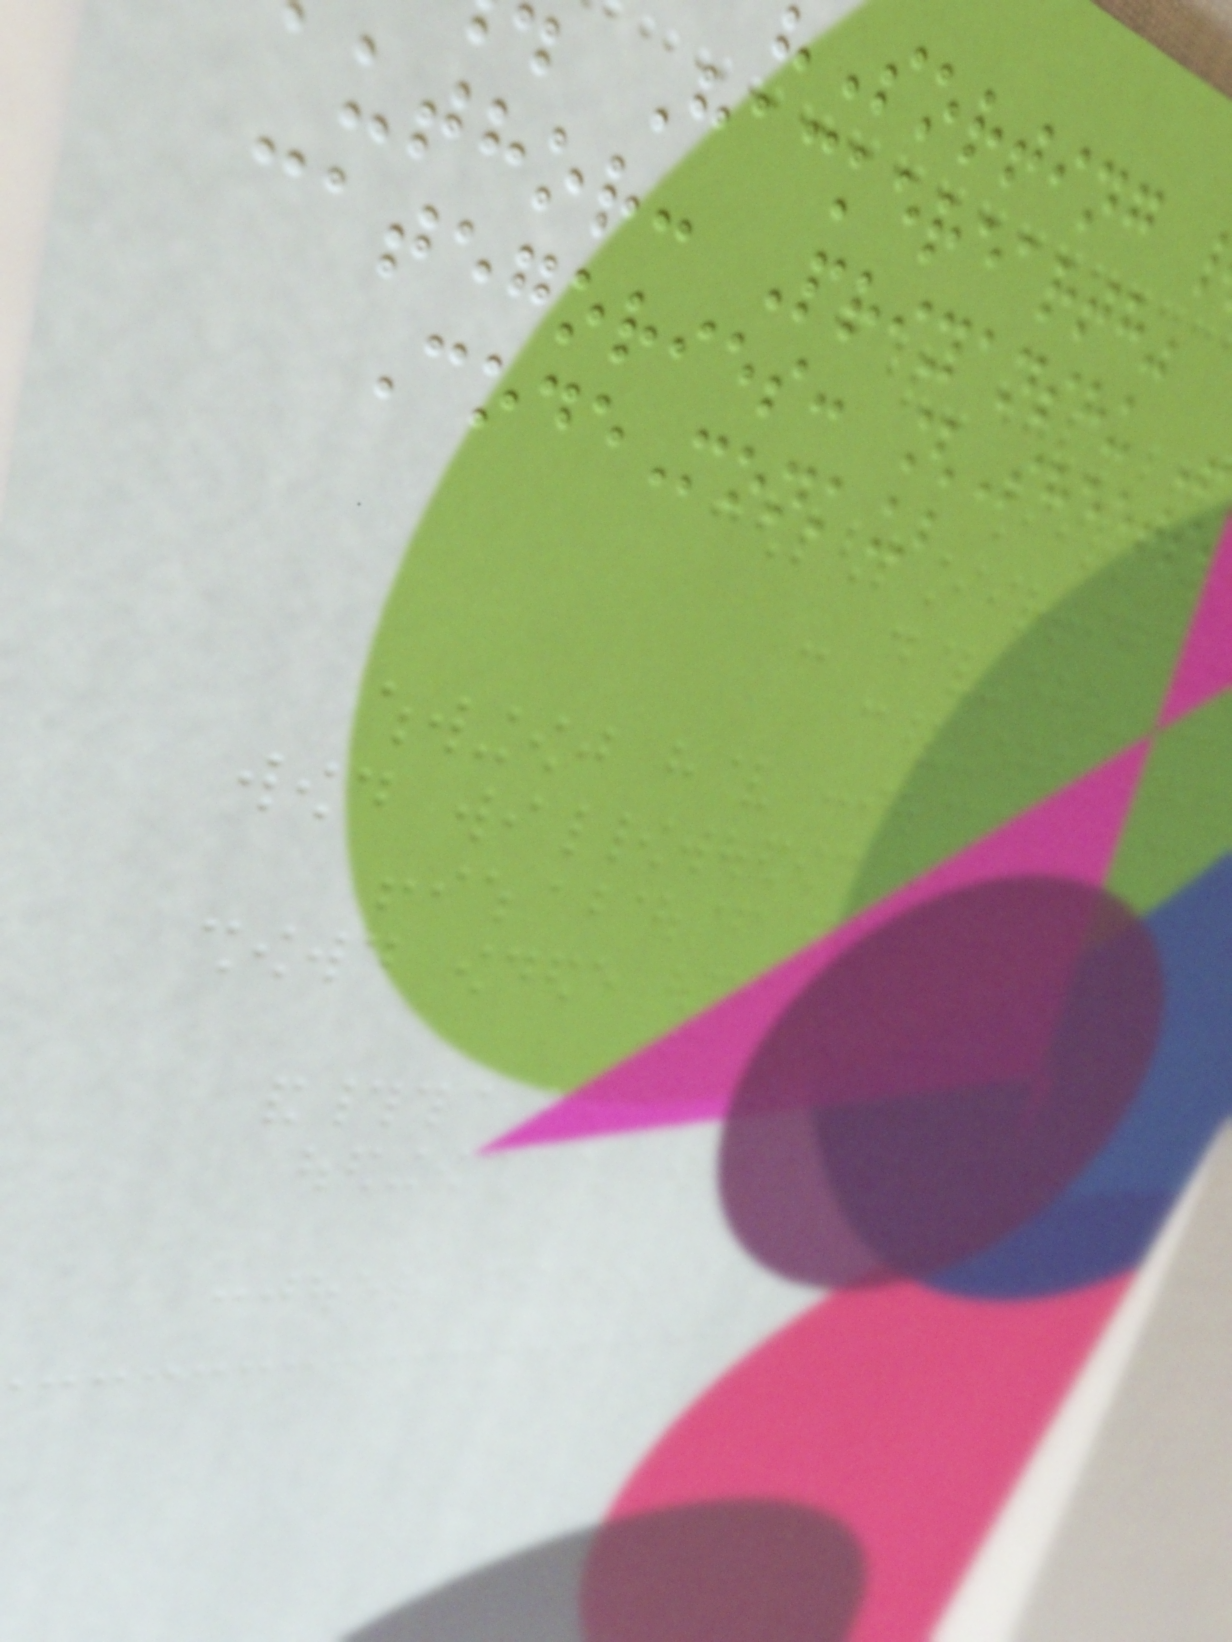Sorting
Hackerearth"
author: Priyanshu
categories: [Sheets,
CodeMonk]
